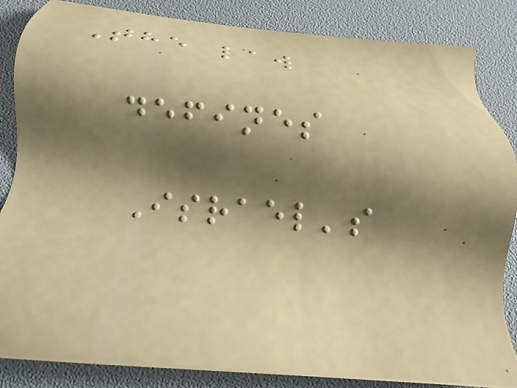The law
defines
Israel's
